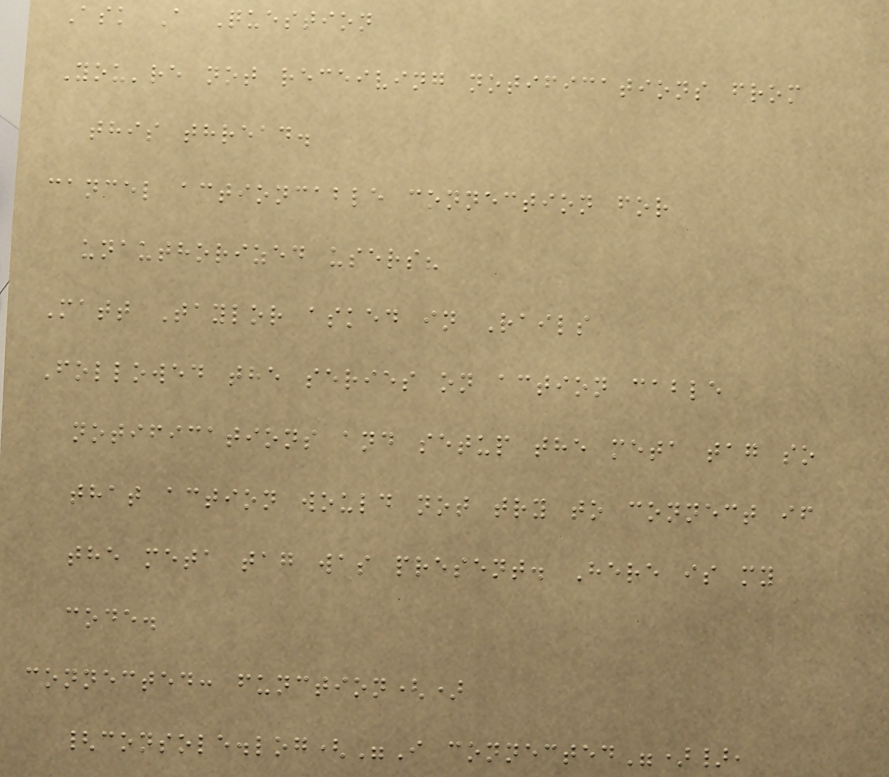Ask A Question
You're not receiving notifications from
this thread.
cancel actioncable connection for
unauthorized users?
Matt Taylor asked in Rails
Followed the series on action cable
notifications and setup the meta tag so
that action would not try to connect if
the meta tag was present. Here is my
code.
connected: function()
{console.log("I connected")},
